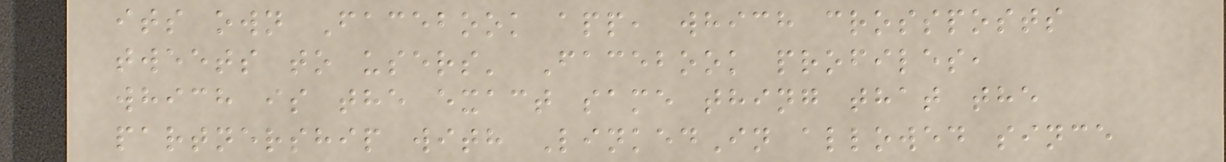its own Facebook app, which crossposts
tweets to users' Facebook profiles,
which is the exact same thing that the
partnership with LinkedIn allowed since
